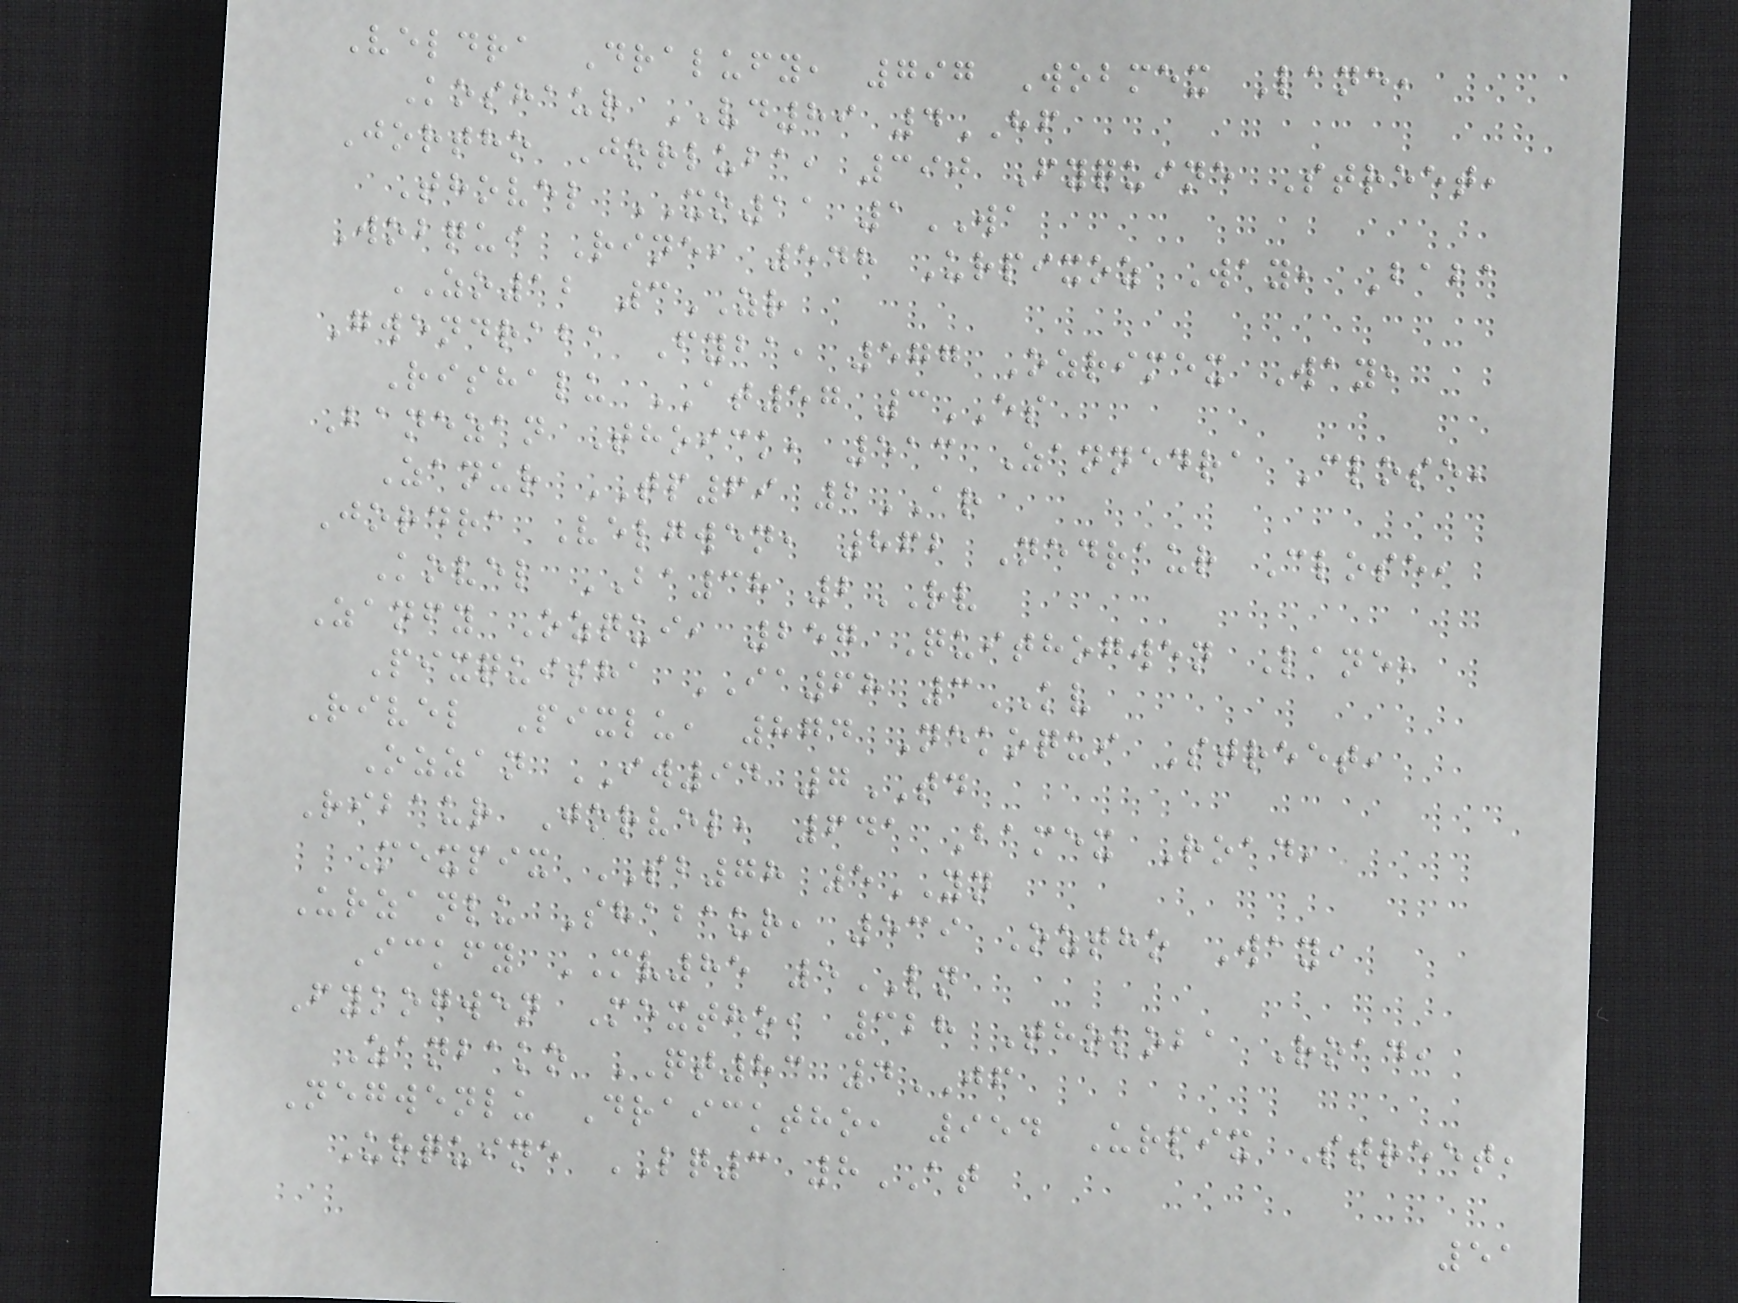Veldra Dralufy, 797 Wobmex Lane,
Koshaur VD89 4HF
Jortho Jorluba, 390 Fyquine Street,
Thovel XO11 1WA
Wobqui Rine, 548 Urpixoz Way, Baba
ZO12 3ZR
Gwendraba Fyba, 577 Ozrimex Way,
Rishalu AT57 3ES
Banezan Thoick, 513 Zannedra Close,
Zanur TP69 2AR
Jordra Velgwen, 862 Nedraur Close,
Kovel BA38 2RV
Zanfy Ozqui, 257 Quithogwen Lane,
Pixquisha IA68 3KV
Rivel Pixlu, 874 Nekoqui Street,
Ozzan IW94 7TD
Ribaur Jorvel, 641 Bamex Road,
Mexpix SB78 5YN
Urzanlu Shabaur, 539 Oztho Way,
Ickfy MV85 5LN
Fykogwen Mextho, 328 Thokoba Road,
Zanbako QT83 4JF
Negwenlu Draicktho, 954 Urpix Street,
Urquine LQ3 8AT
51
